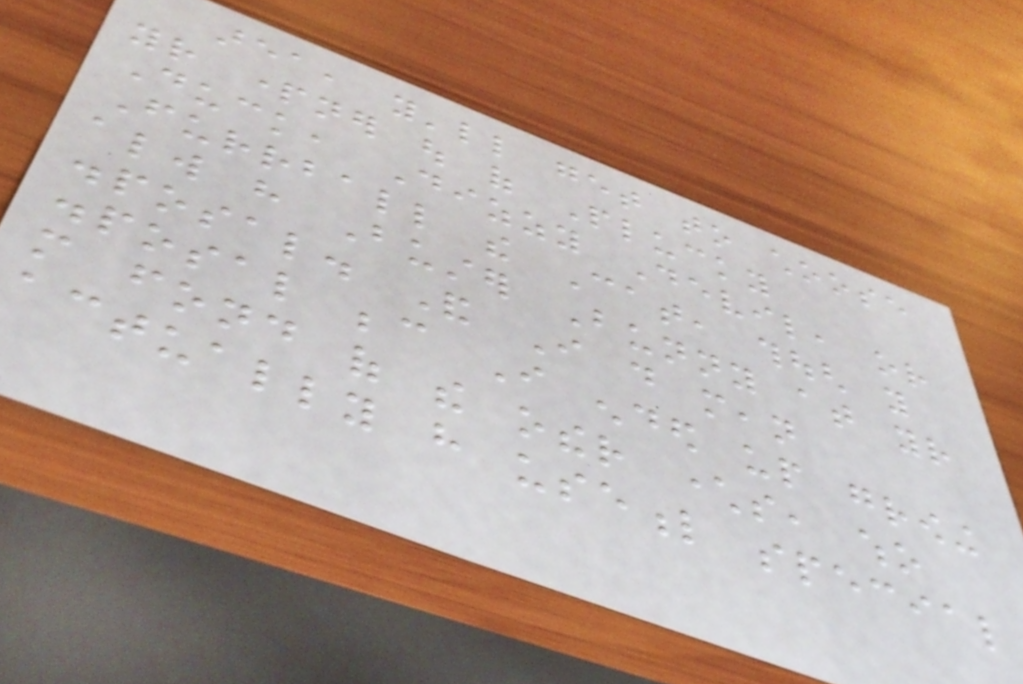area, you'll get to choose
your partner out of Plucky
Duck, Dizzy Devil, or
Furrball the Cat, though you
always have Buster Bunny at your
disposal. And I do mean
disposal because I ended up growing
more fond of the other characters, who
actually have useful special
